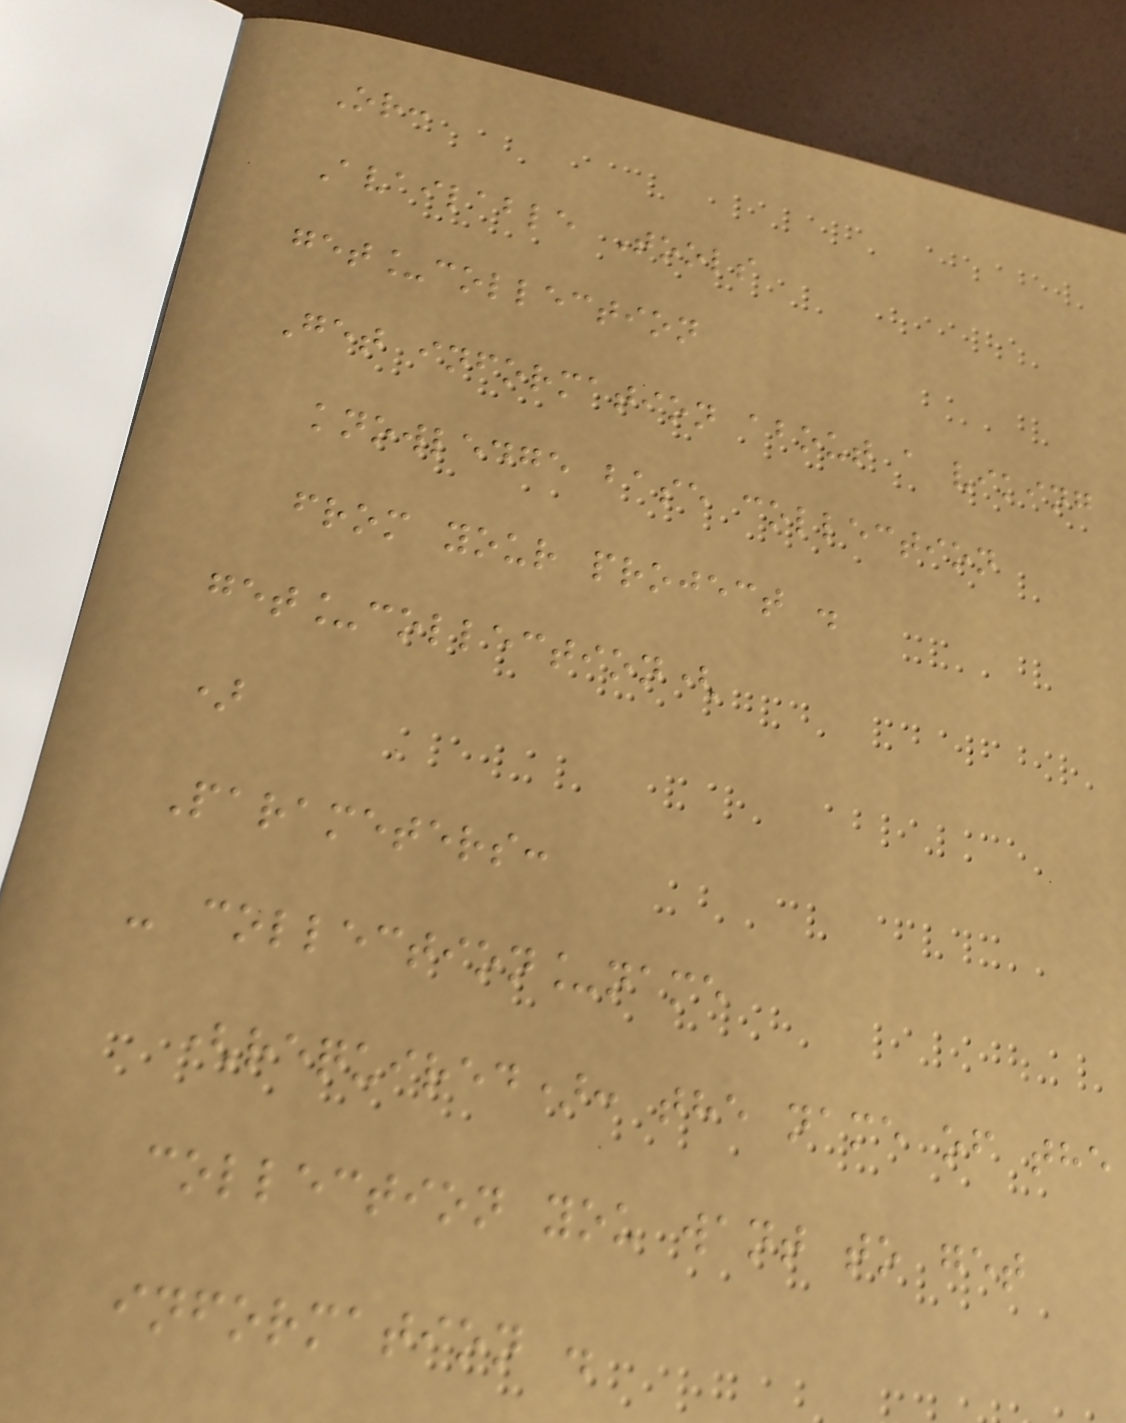Or:
Available Tools
get_collection
Get information about a viking
knowledge base collection
from your project .
get_collection(
)
Parameters:
- collection_name
(required): the name of the
collection you want to get
information .
